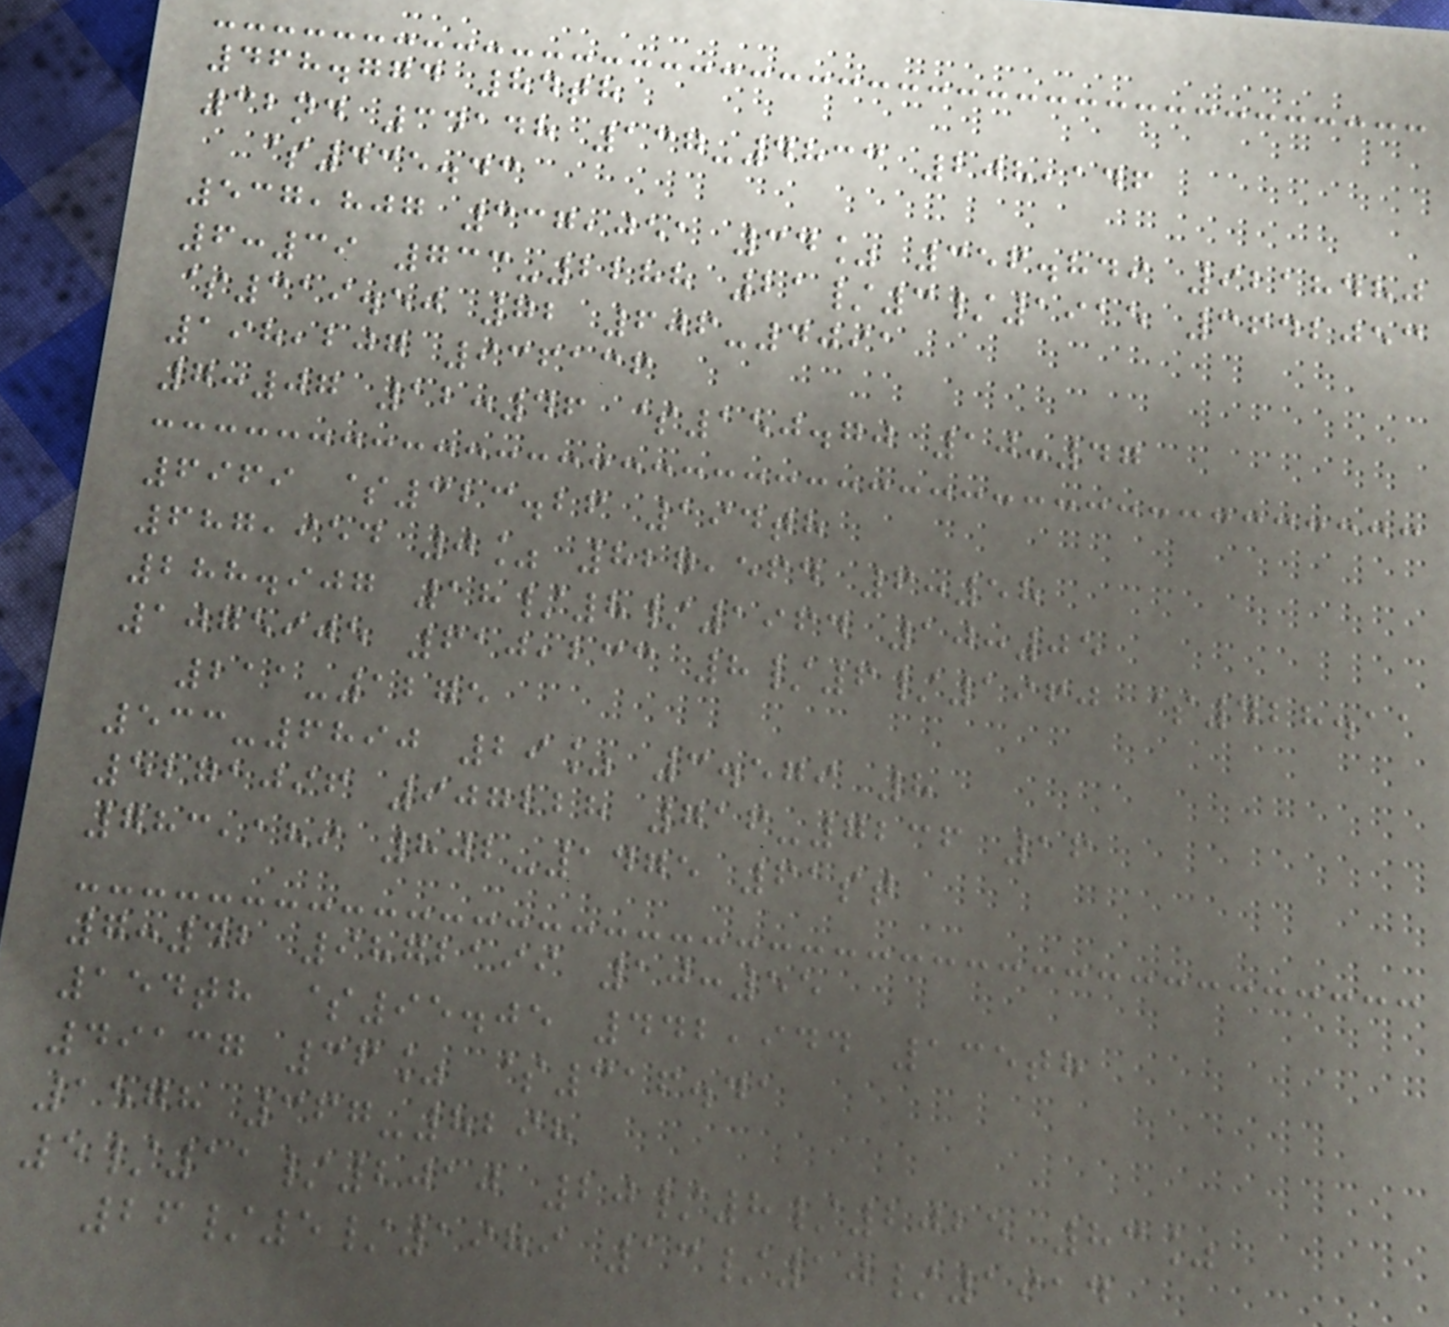468.774 84th
32nd 34148 137-4833 208,146
$435.43
537,807 337,051 34% 356.849 9218480
6:39 733-2288 21/3/1915 3642053
$319.50 72 606-4091
198,207 936136
7:07 12:46 $150.70 10:47
6969 $323.26 194th
687,954 0% 827,564 6:58
288.907 18/8/1964 10:05
1075905 610,233 8/6/1960 $428.11
211-1275
533-6890 29% 3.579 8
5271096 907228 716-7236 16
783,189 802-1475 61st
7:42 9872199 10:55
154th $95.05 442,944 135th
49137 36% $316.41
1578 367-8298
5/11/2010 20/8/2025 83%
26/5/1989 13/10/1914
